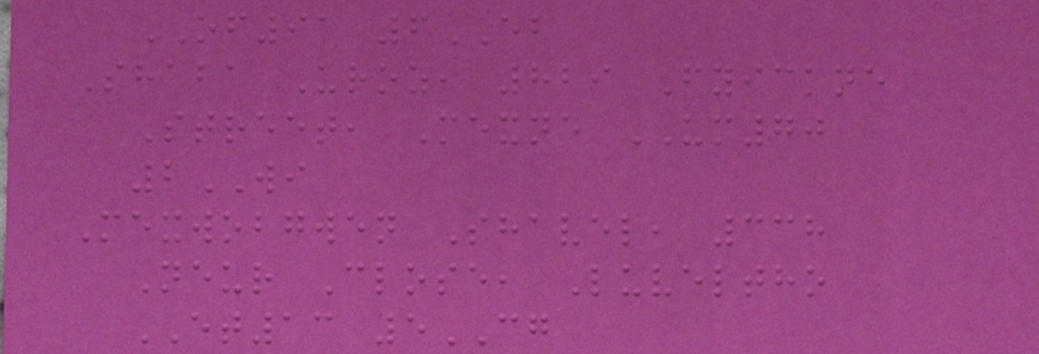OF91 6EB
Shaba Uroz, 829 Fyickne
Street, Mexne UM70
2WI
Mexwobgwen Shavel, 338
Neur Close, Luveltho
ET13 5CG
